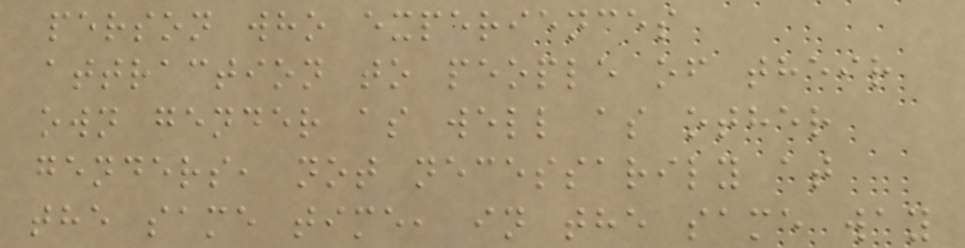person who experiences
attraction to people of their
own gender as well as other
genders, not necessarily at
the same time, in the same way
